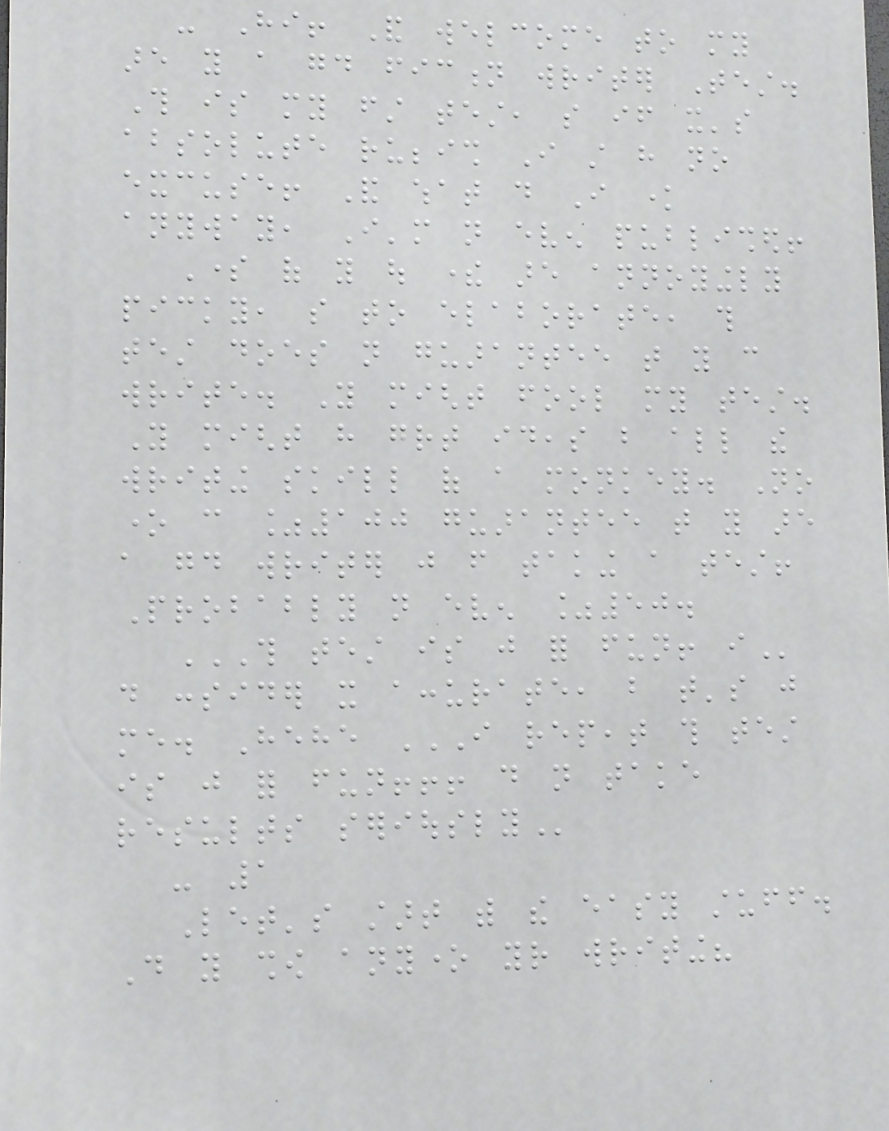- Hi! And welcome to my
are you a good fiction writer Test.
This is my first test, so if it's
absolute rubbish I still have no
excuse! And what do I know
anyway, I'm not even published!
Some of you out there are annoyingly
picky, so to elaborate, this
test does not guarantee that you can
write. You might fool my test.
You might have great ideas but all the
writing skill of a monkey. No
one can %100 guarantee that you are
a good writer just from taking a test!
Probably not even %50.
THIS TEST IS JUST FOR FUN! I
do consider it accurate, but that's just
me. Hehe I REPEAT THIS TEST
IS JUST FOR FUN!!! DO NOT TAKE
RESULTS SERIOUSLY
- 1
Let's start with the easy stuff.
Do you show anyone your writing?
